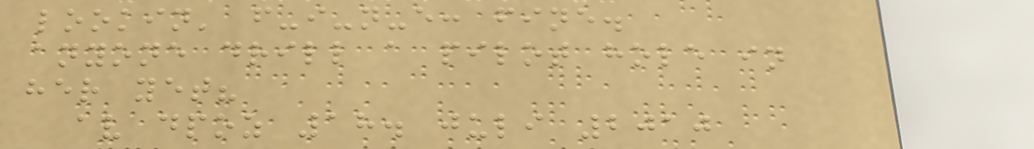lookin' f-i-n-e: fine.
anyone drill a pilot hole in
her yet?
av dpoz 18. juli 2010
